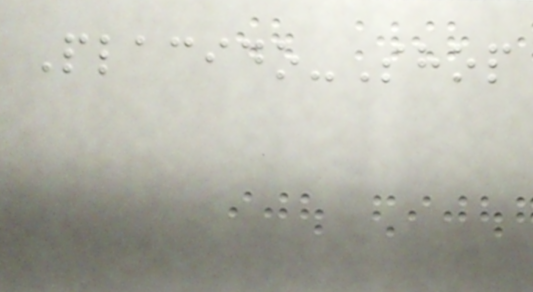Placido-Shop
